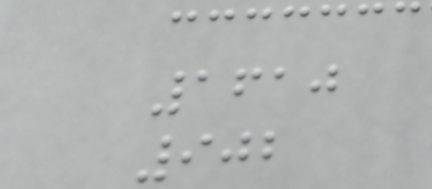1610
902
